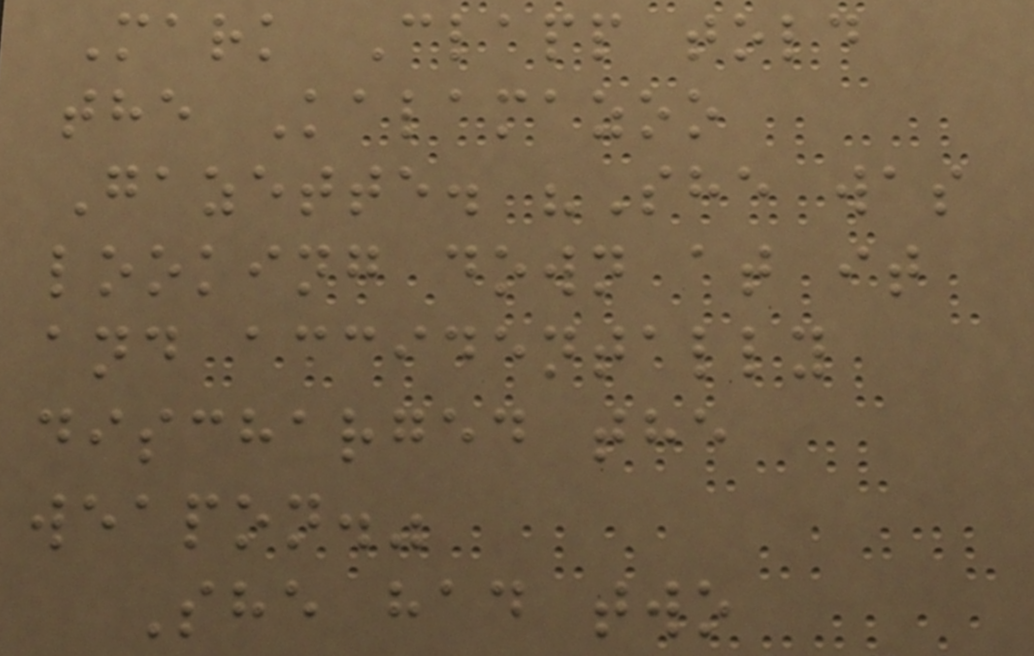Mark Clapp told
the Kalamazoo
Gazette. "She was
looking down at it
and accidentally
discharged the
weapon."
She had two
